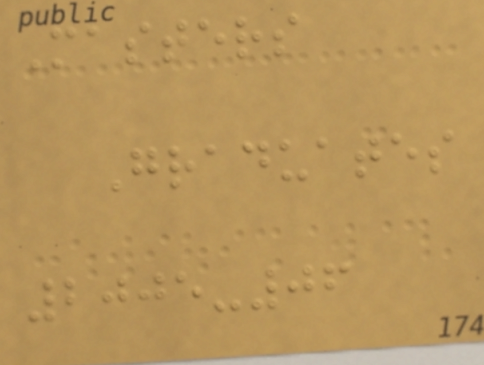Masters
Graduates
2005-06
